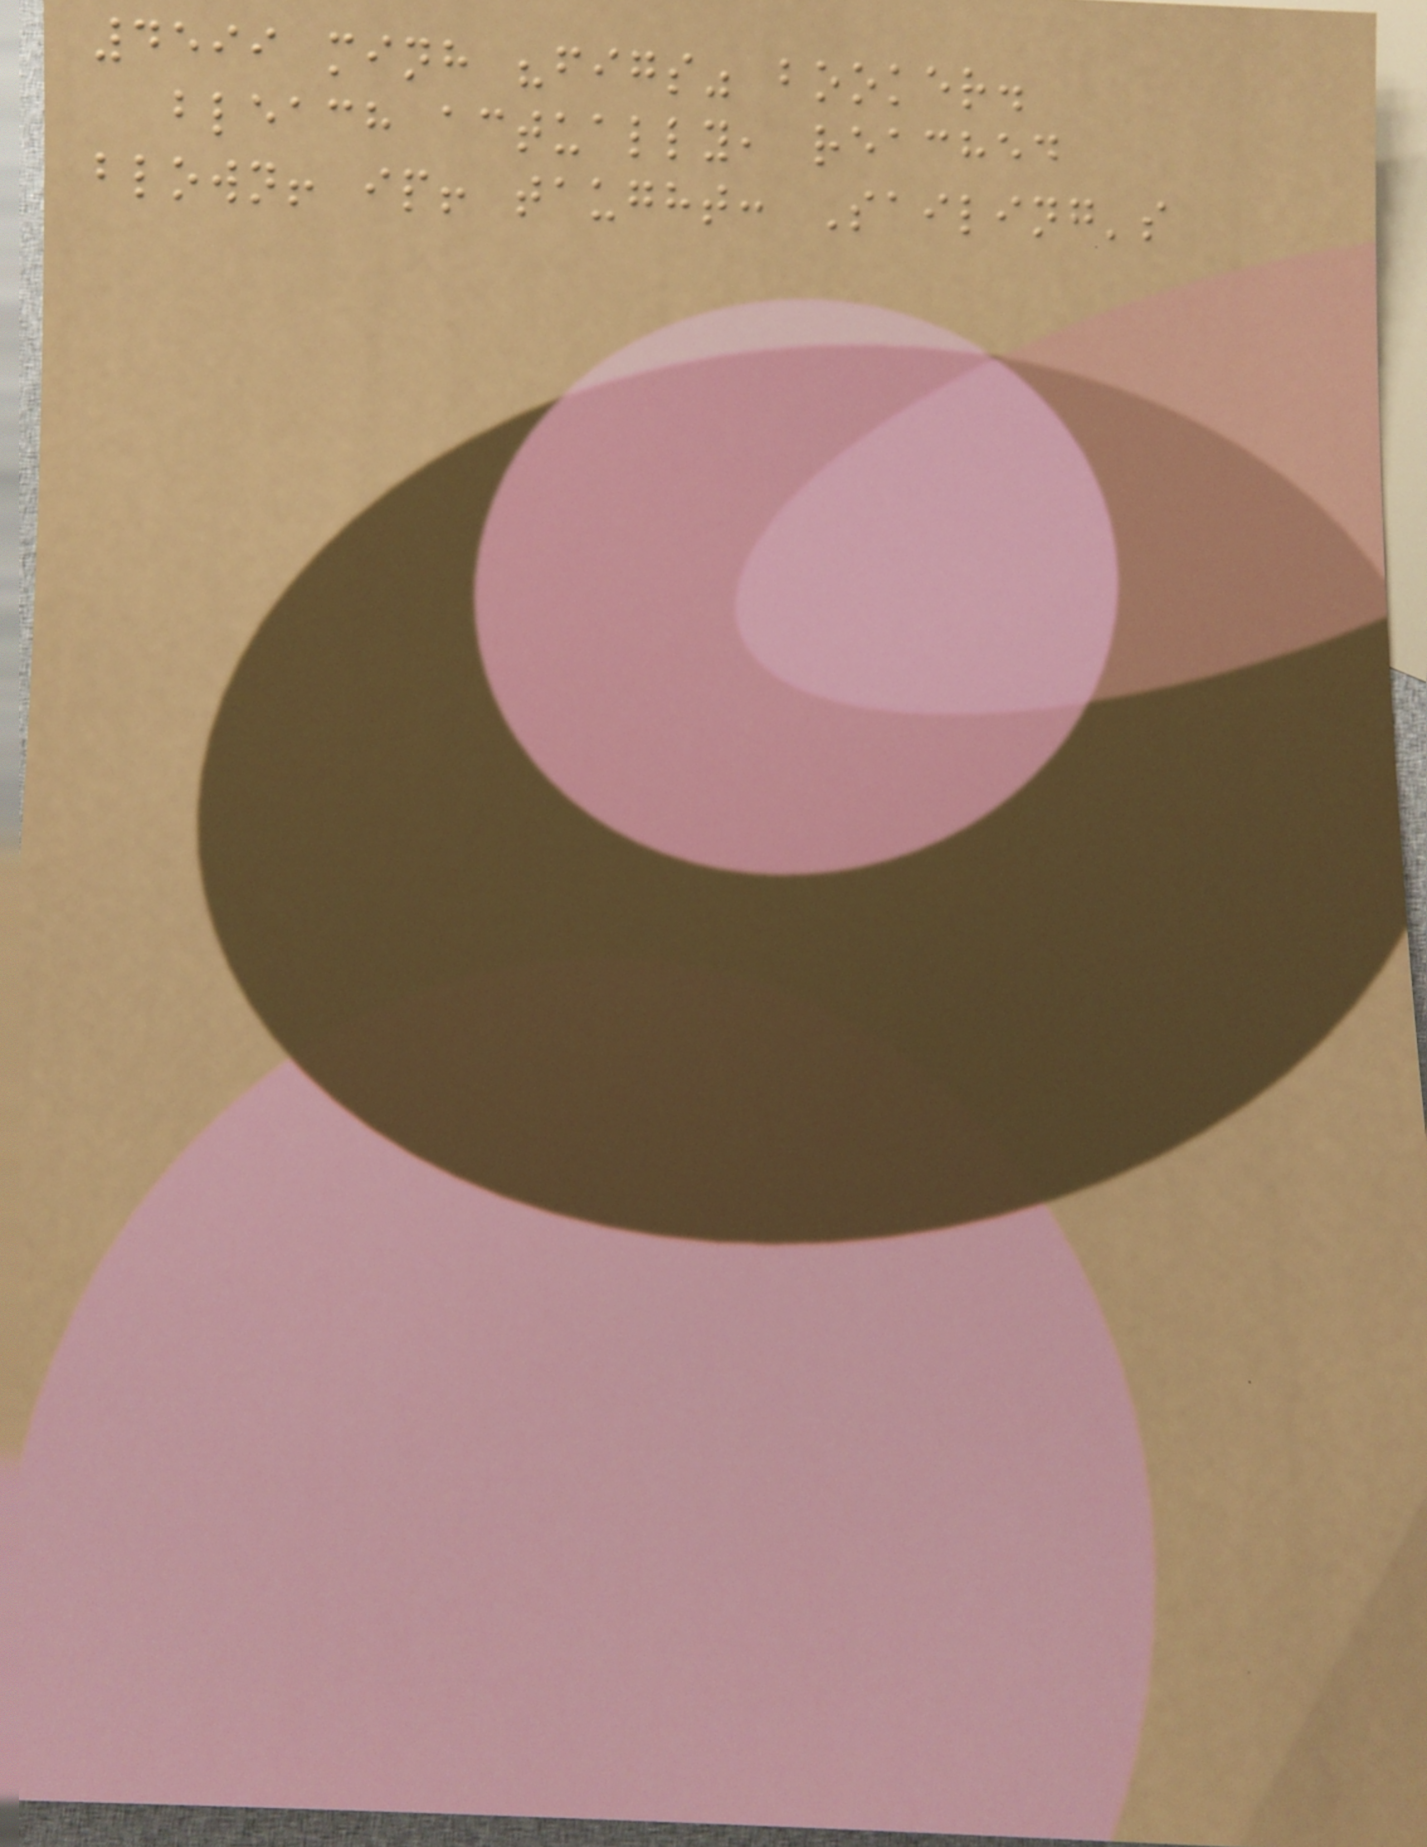4599 minh "figs" booker.
bleach actually, reached
blown! ip! taught: Sailing's
